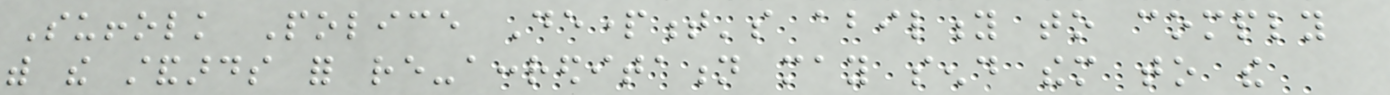Suffolk Police Department's ability to comply
with the standards for re-accreditation may send them to the
